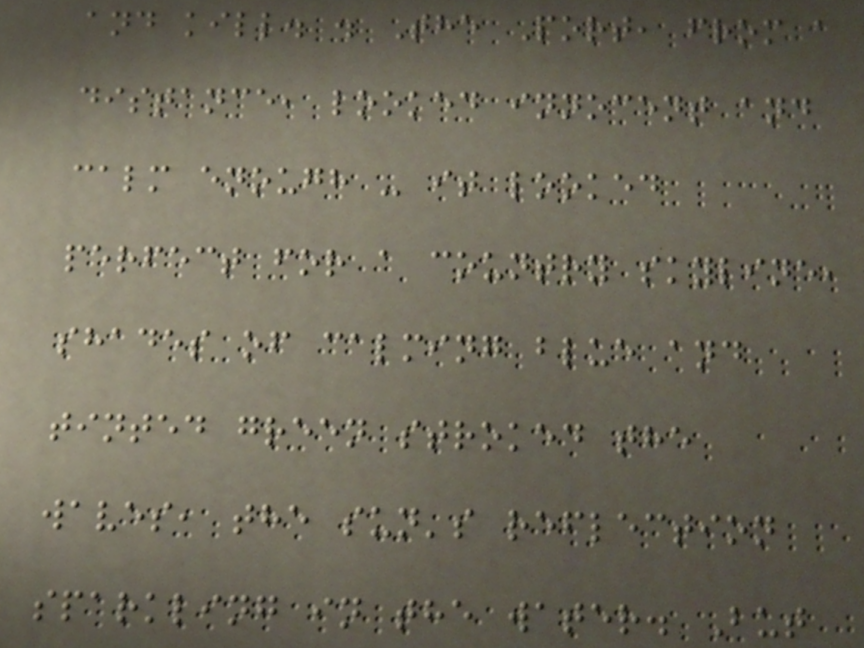and kill. . The Port, from a
distance, looked innocent and
calm enough - it looked
perfect for a country skyline,
shades of calming blue and
tinted green stroked the
waves, the sun's reflection
sparkling in the water. But
